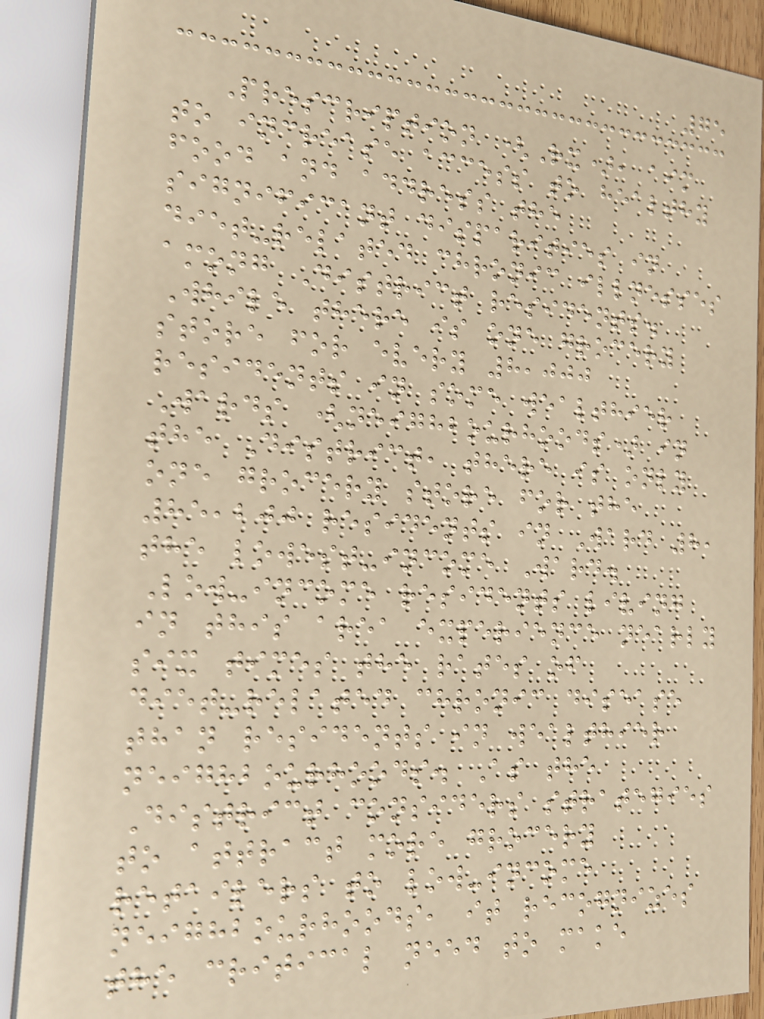75
Prescription (Rx), aim
to increase access to healthy
food and address the
significant disparities in
diet-related chronic illnesses
among District residents.
While there is one grocery
store for every 8,000
residents in some wealthier
Wards (neighbourhoods) in
the District, there is only
one grocery store for the
85,200 residents in Ward 8,
the lowest-income Ward.
Low-income residents living
in this area experience nearly
six times the rates of
diet-related chronic disease
than residents in wealthier
neighbourhoods. As the
District considers strategies
to attract more grocery
retailers to low-income
neighbourhoods, it recognizes
the critical need to make
